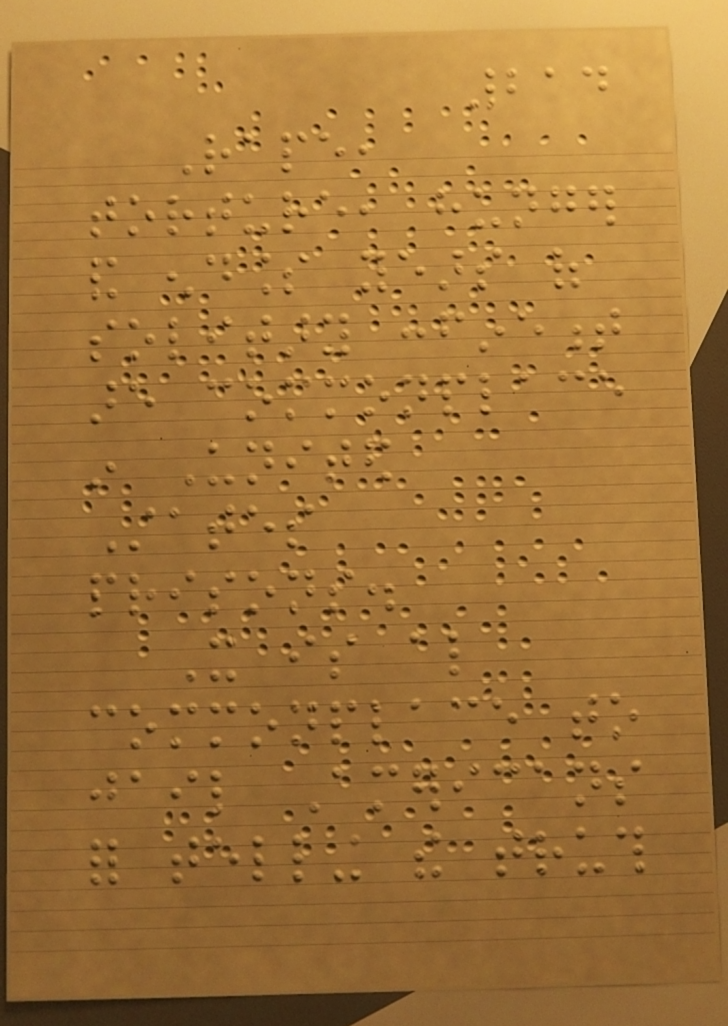214
Rape,
torture, hunger
and endless years of
solitary confinement
are commonplace
in United
States
prisons.
It is also
commonplace to
jail Americans
for telling the truth
